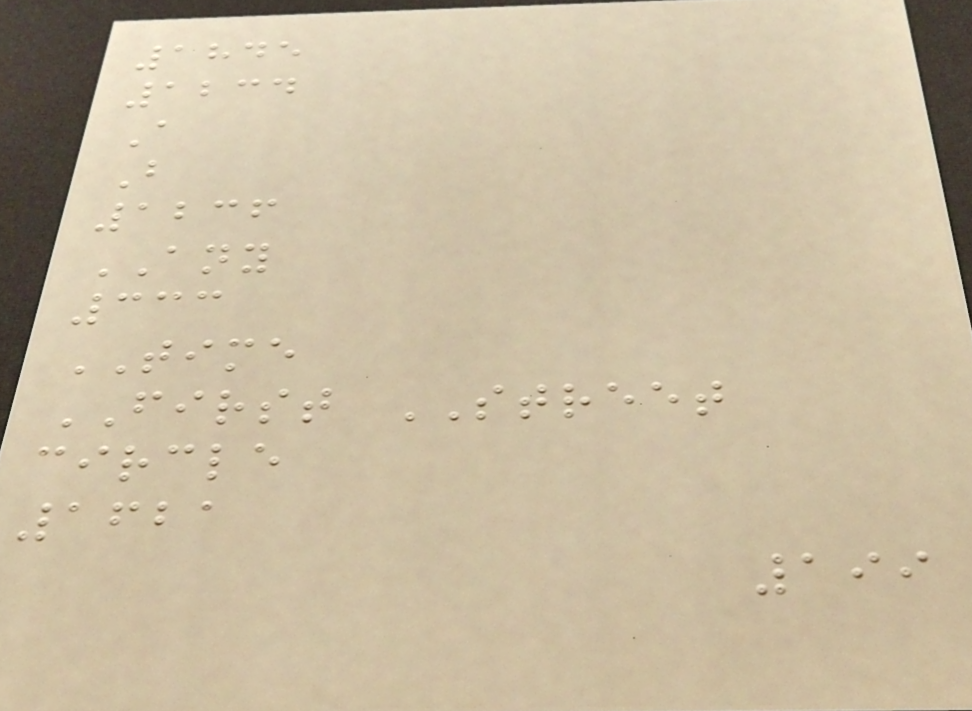1845
1234
A
B
1236
ANY
333
TIME
FIRST STREET
circle
1621
199
